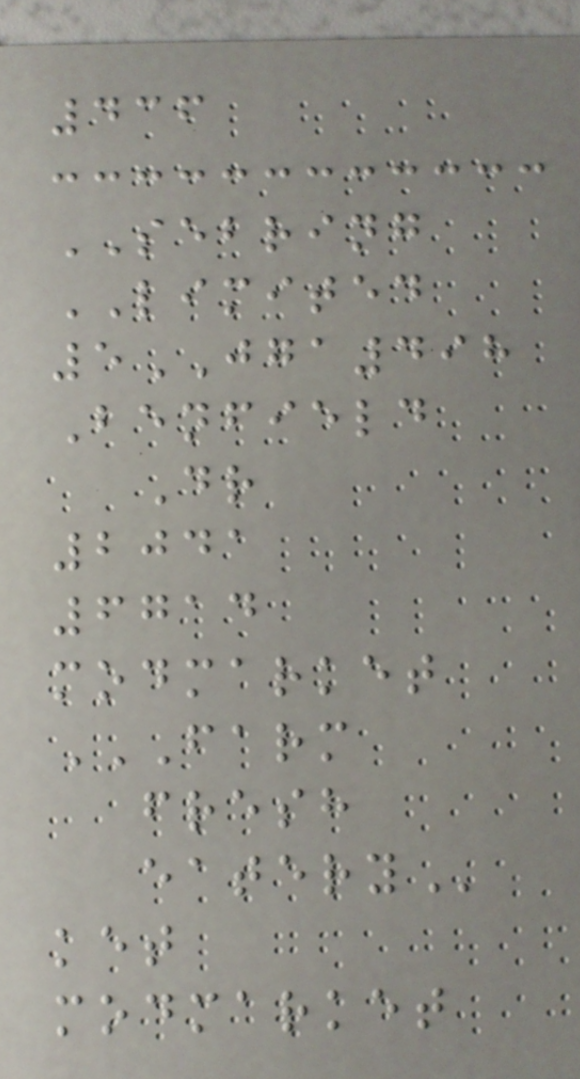436
SEBRING
LIMITED
5JGA498
Benfield
Dr
2041
6714
modmarket
FARM
FRESH
EATERY
ket
modmarket
